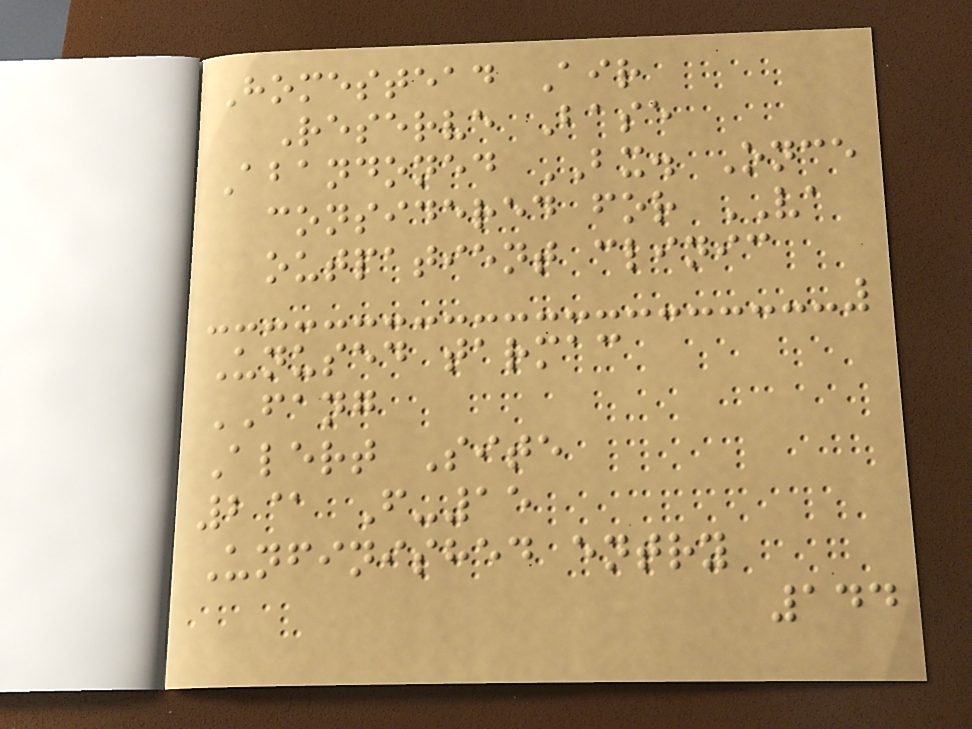Homestead Air
Reserve Base
Abandoned BX. Once
considered for VA
outpatient clinic
Unused tarmac
FANG
Alert Site
2@ F-15
Unfinished entry
144
